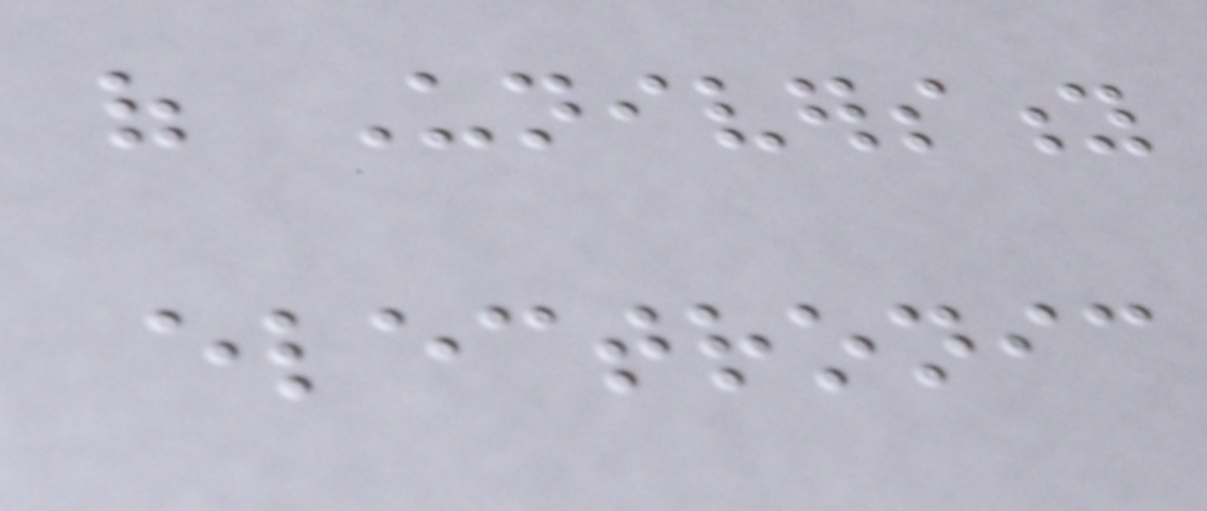of University
electronic
